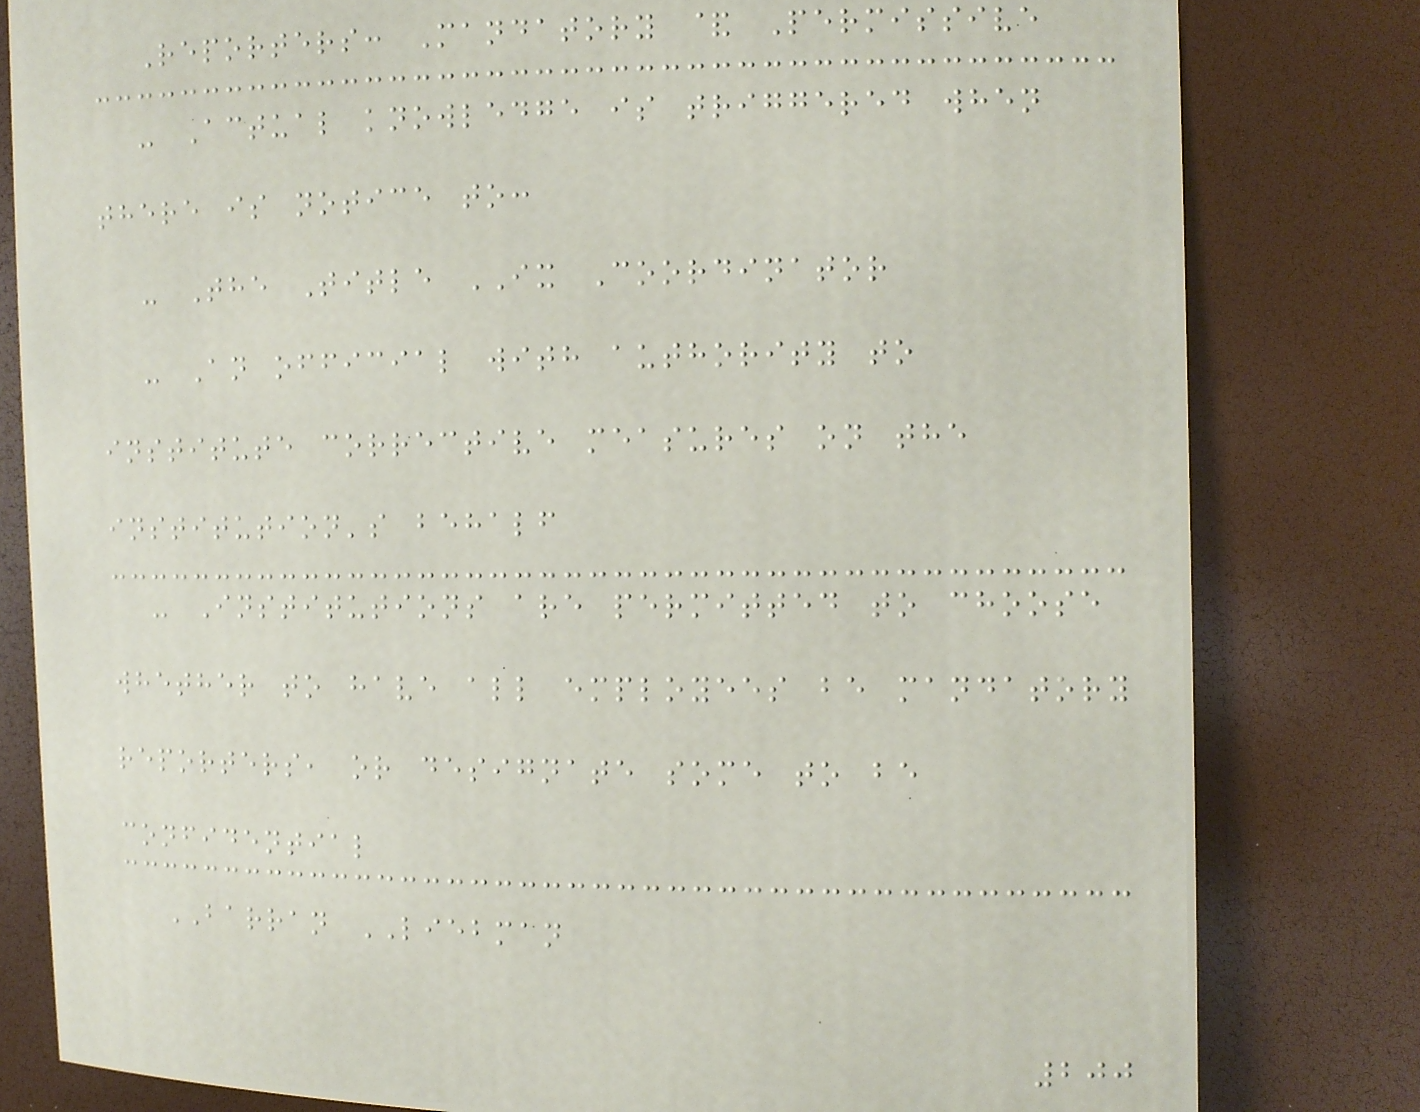Reporters: Mandatory & Permissive
- Actual knowledge is triggered when
there is notice to:
- The Title IX Coordinator
- An official with authority to
institute corrective measures on the
institution's behalf
- Institutions are permitted to choose
whether to have all employees be mandatory
reporters, or designate some to be
confidential
BARRAN LIEBMAN
200
